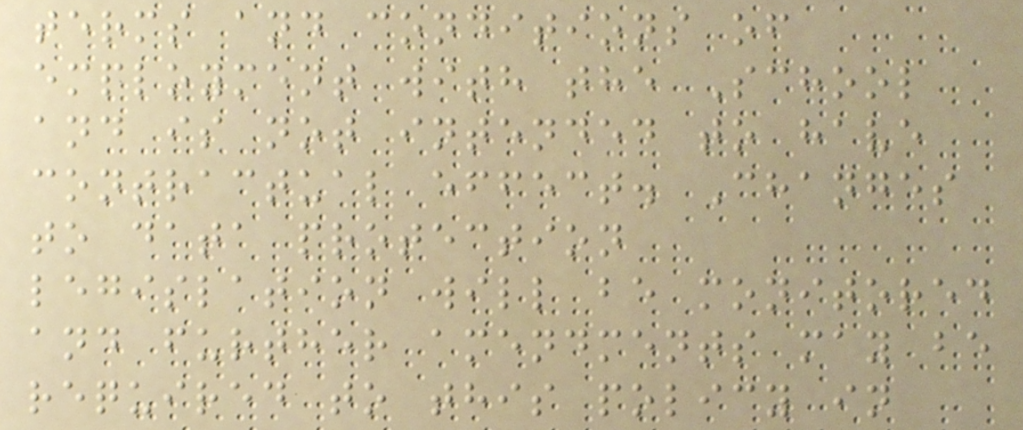terms and conditions of
employment with the School
and is not intended to have
contractual effect. Changes
to data protection
legislation will be monitored
and further amendments may be
required to this policy in
